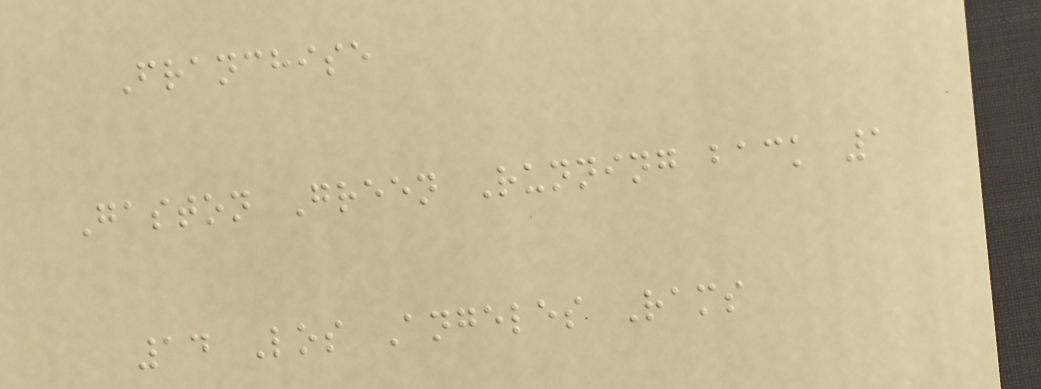Franchise
Gaston Green Running back 1
14 Los Angeles Rams
